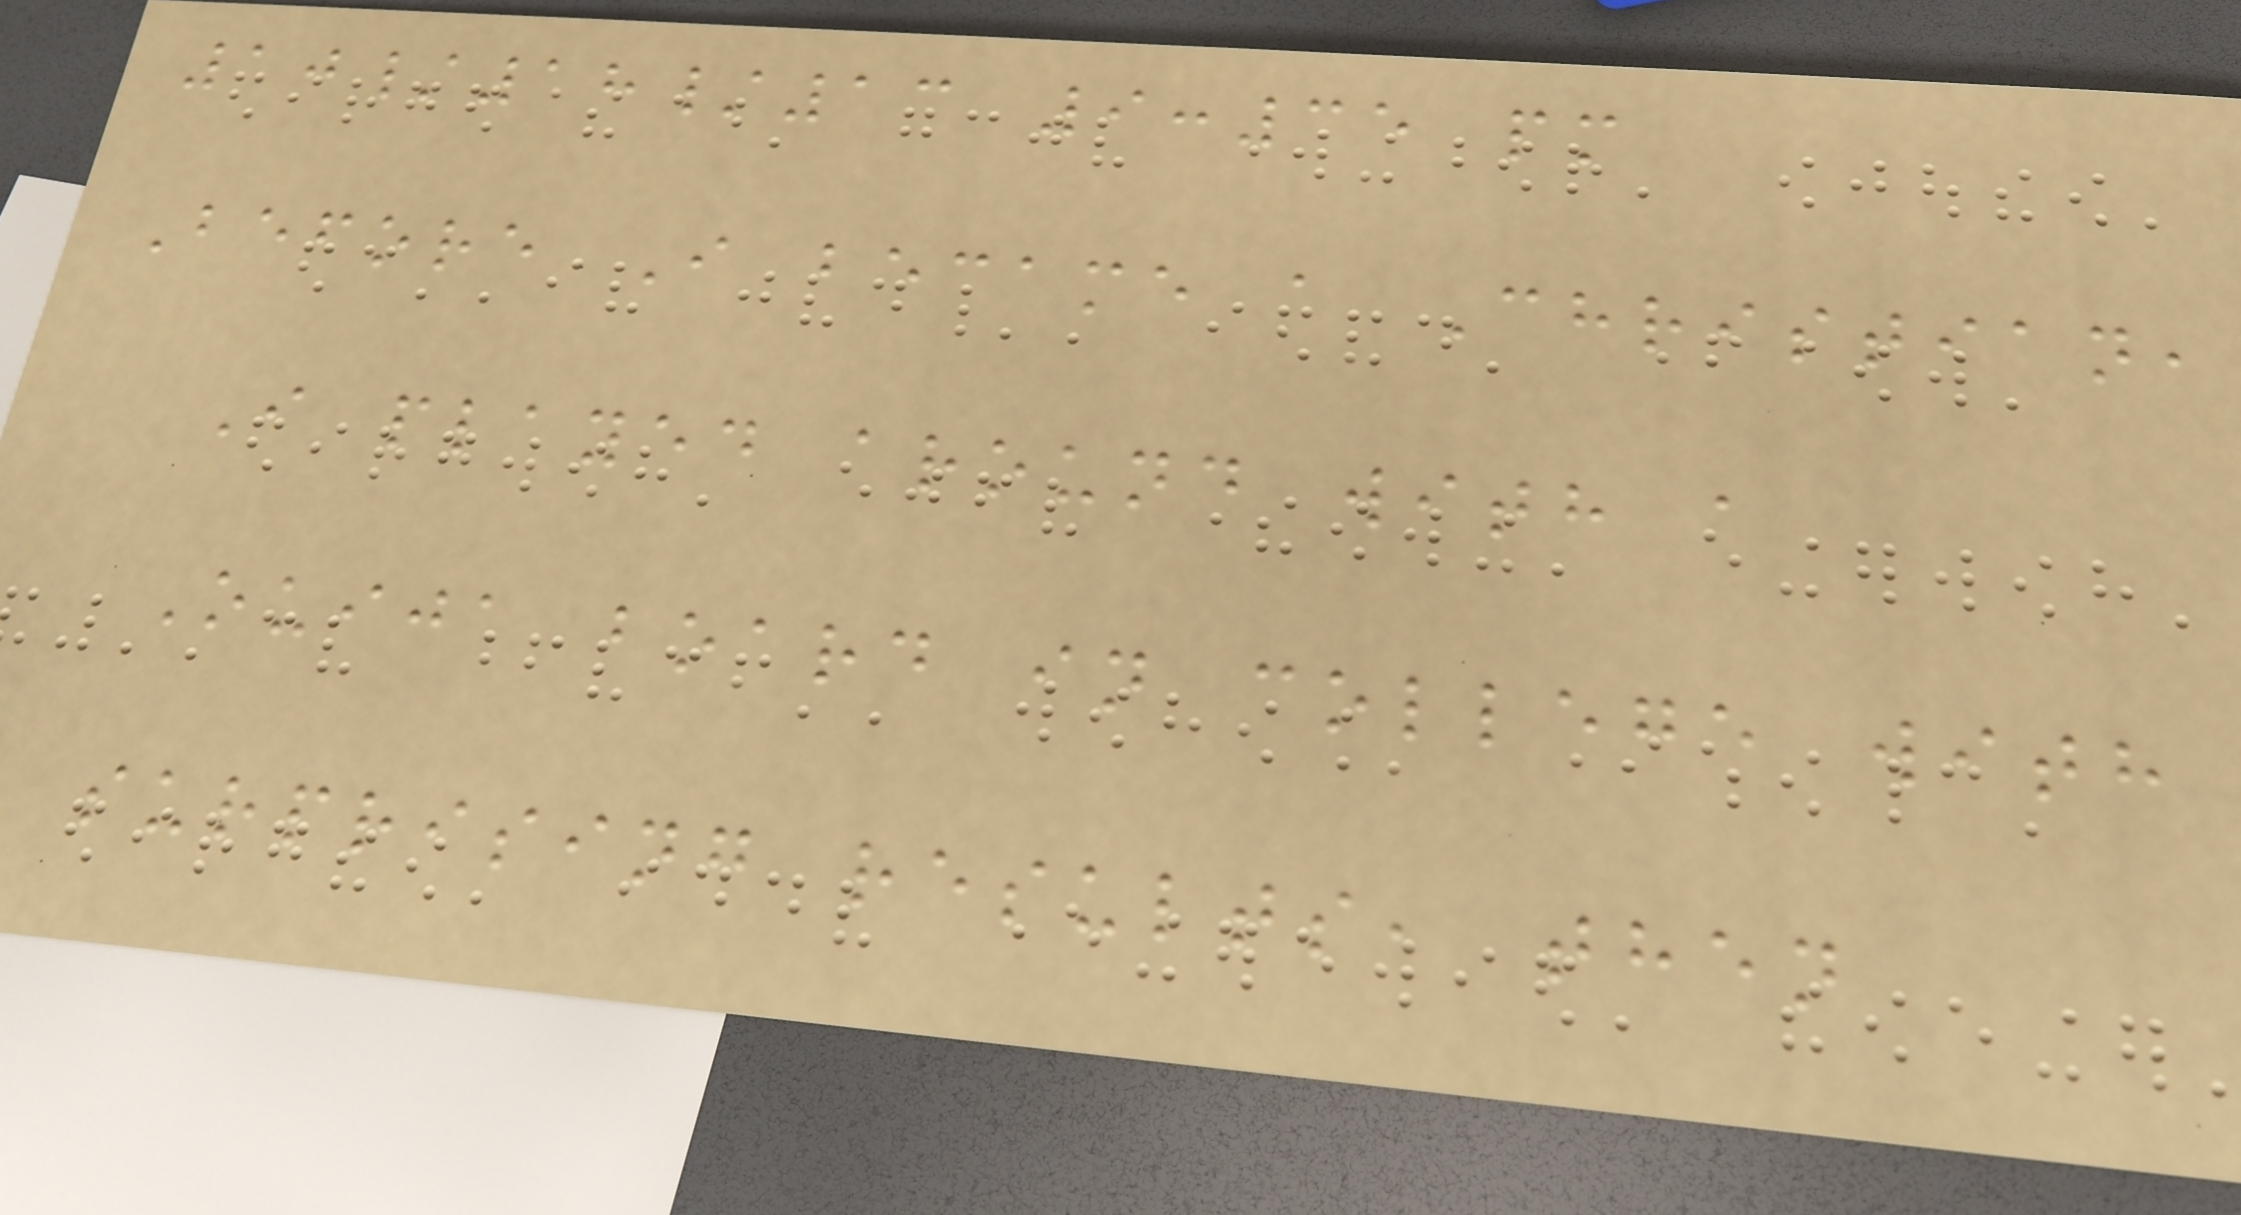10/18/13 9:35 pm
Before I became a Christian,
I played around with a
Ouija board in college with
surprising results, then
